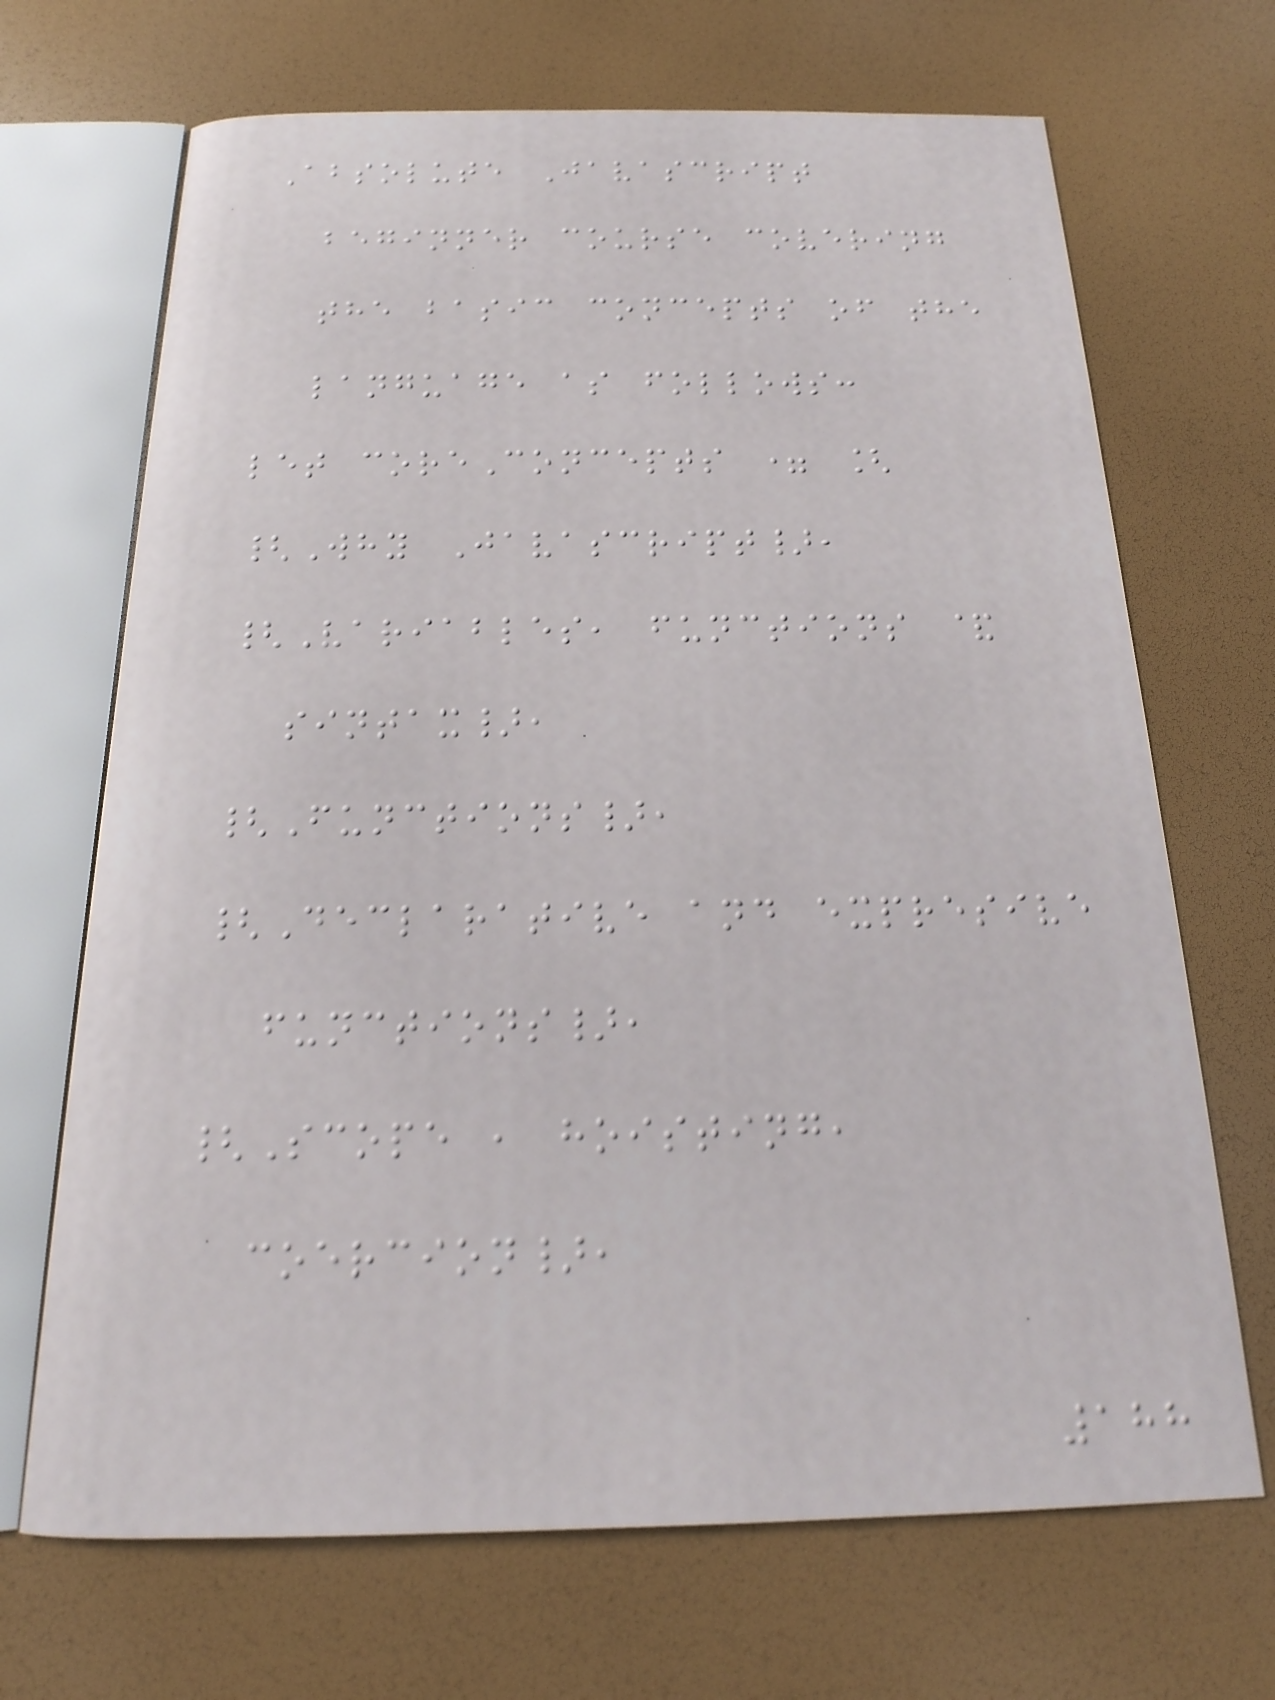Absolute Javascript
beginner course covering
the basic concepts of the
language as follows:
let coreConcepts = [
{Why Javascript},
{Variables, functions &
sintax},
{Functions},
{Declarative and expresive
functions},
{Scope , hoisting,
coercion},
188
